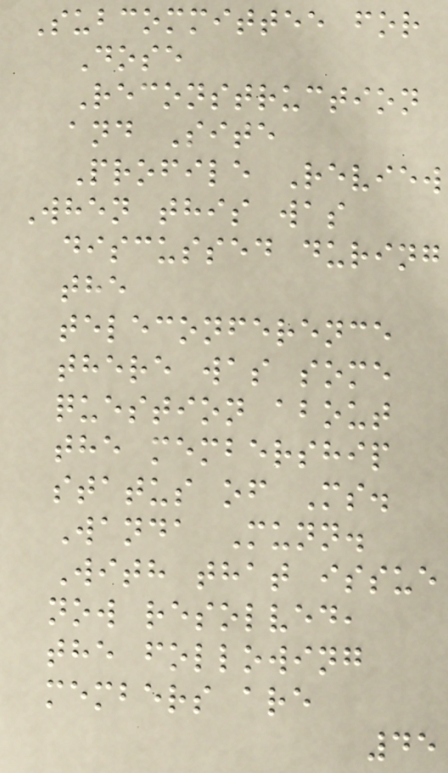Subcommittee for
Dose
Reconstruction
and Site
Profile Review
When this was
discussed during
the
teleconference
there was some
question about
the membership
status of Ms.
Wanda Munn.
With that issue
now resolved,
the following
members are
45
